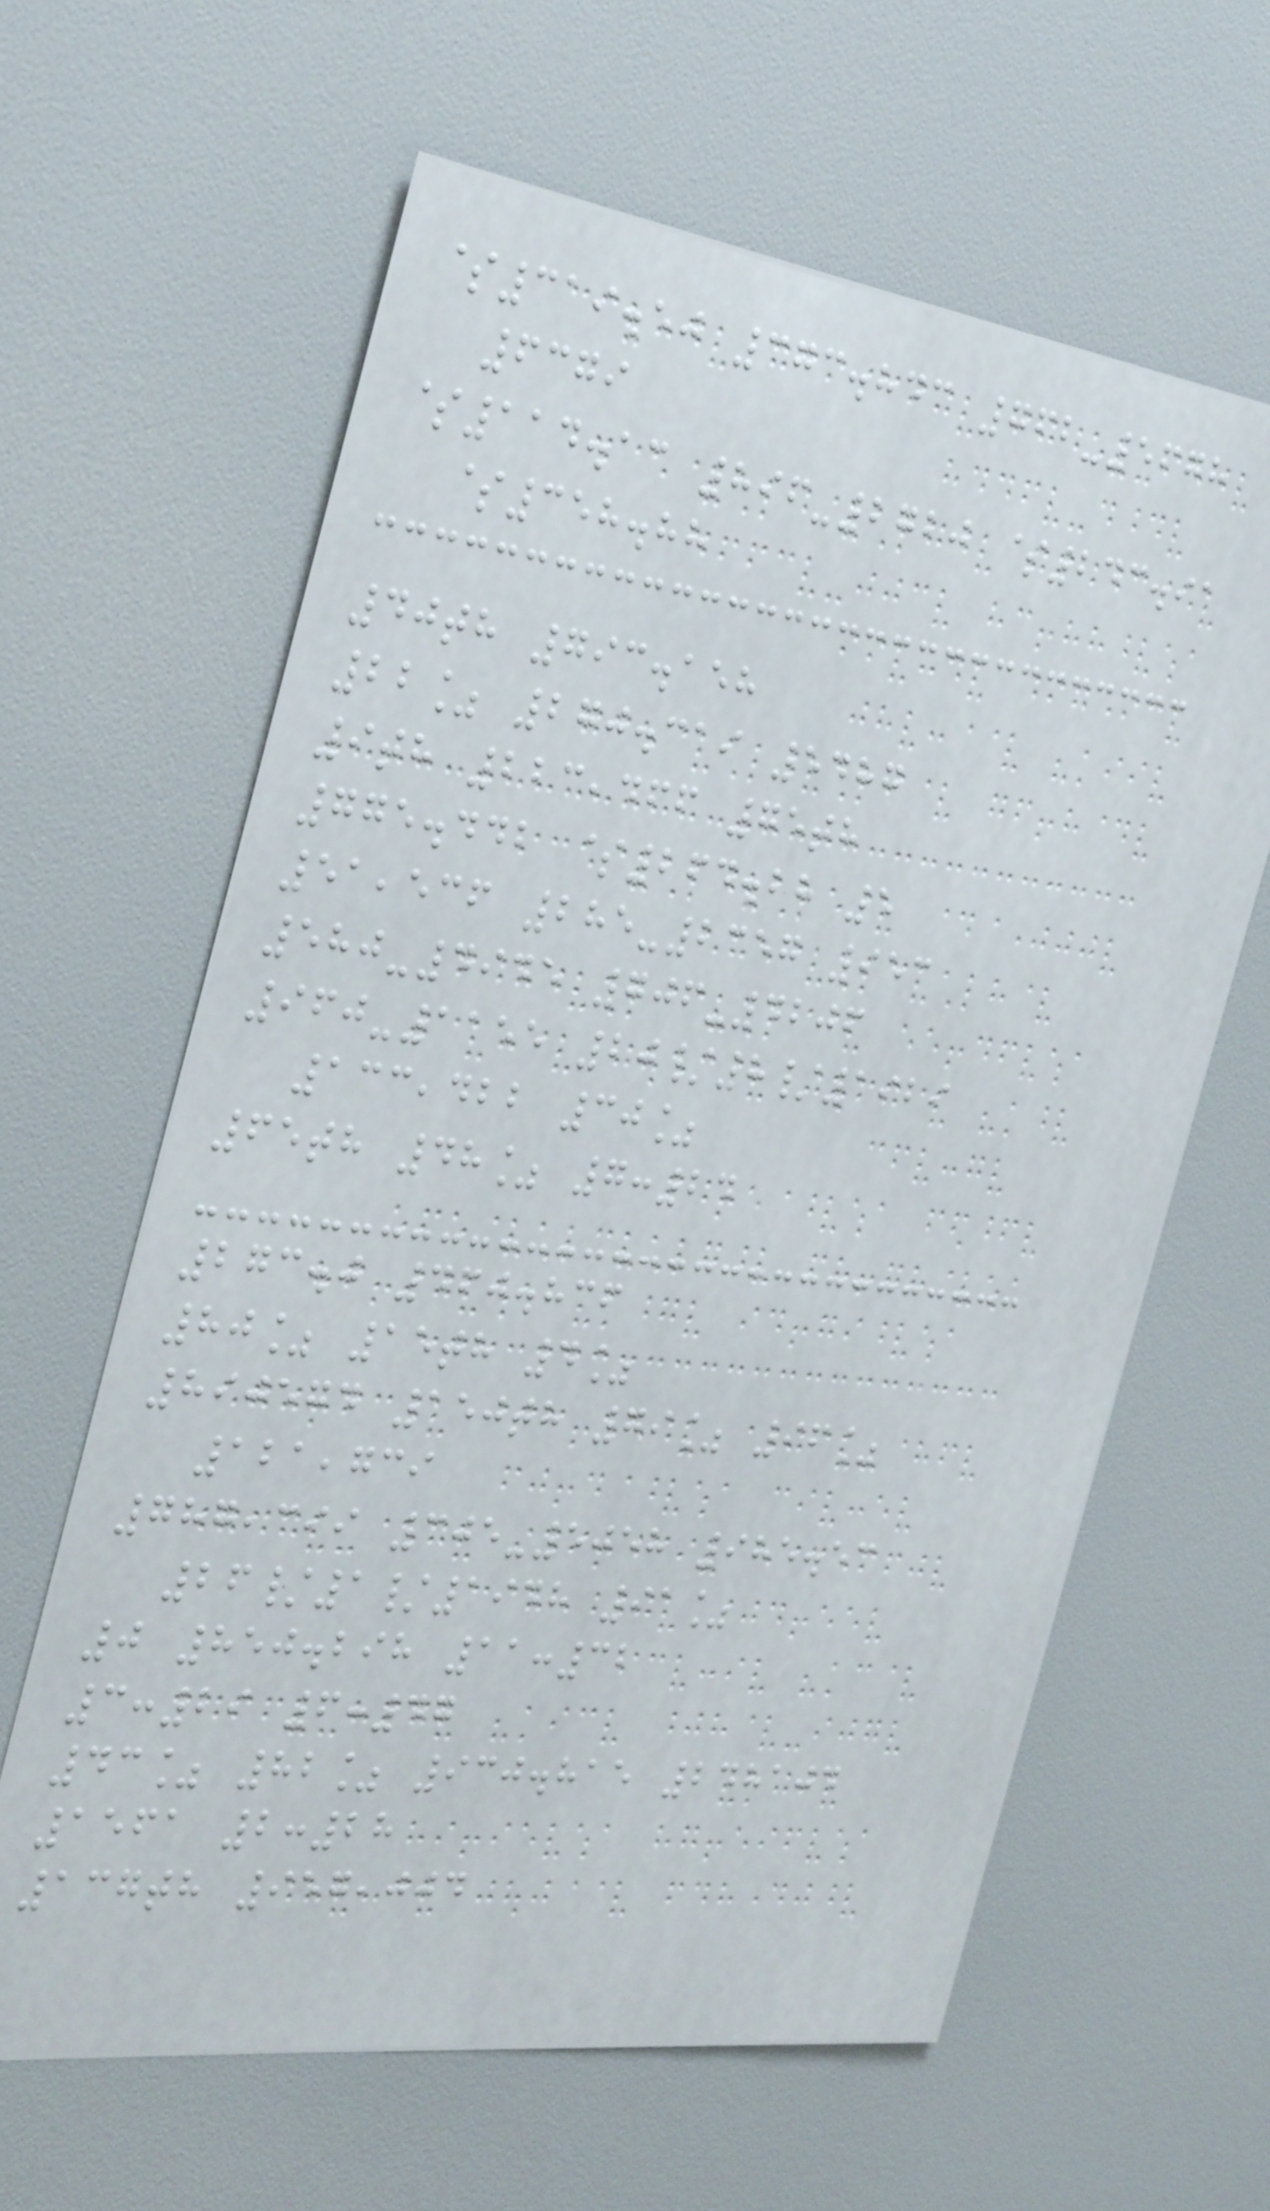$319.50 373.843 762-5678
6379
$114.13 896-2720 $243.91
$358.88
40th 793.158
22% 270.319 5487
9th 223,466 75th
775.442 $264.28 5
51,536 285-2357 953
580-4945 706-4206
960-1155 20/8/1929
133,422 30%
65th 48% 7:24
273.0 460.836
80% 15th 4%
890574 150th 79% 96%
121,739
787,399 305-5058 985.53
26/1/1948 91%
0 850.298 11:32
3:29 6:47
43% 82% 930.815 248104
1561 2:28
137th 957,004
